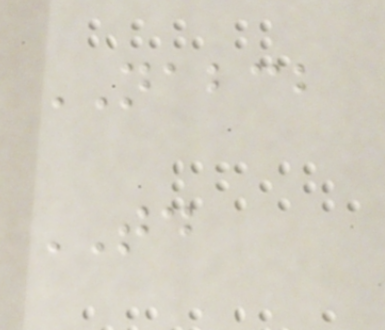NABCB
TD
